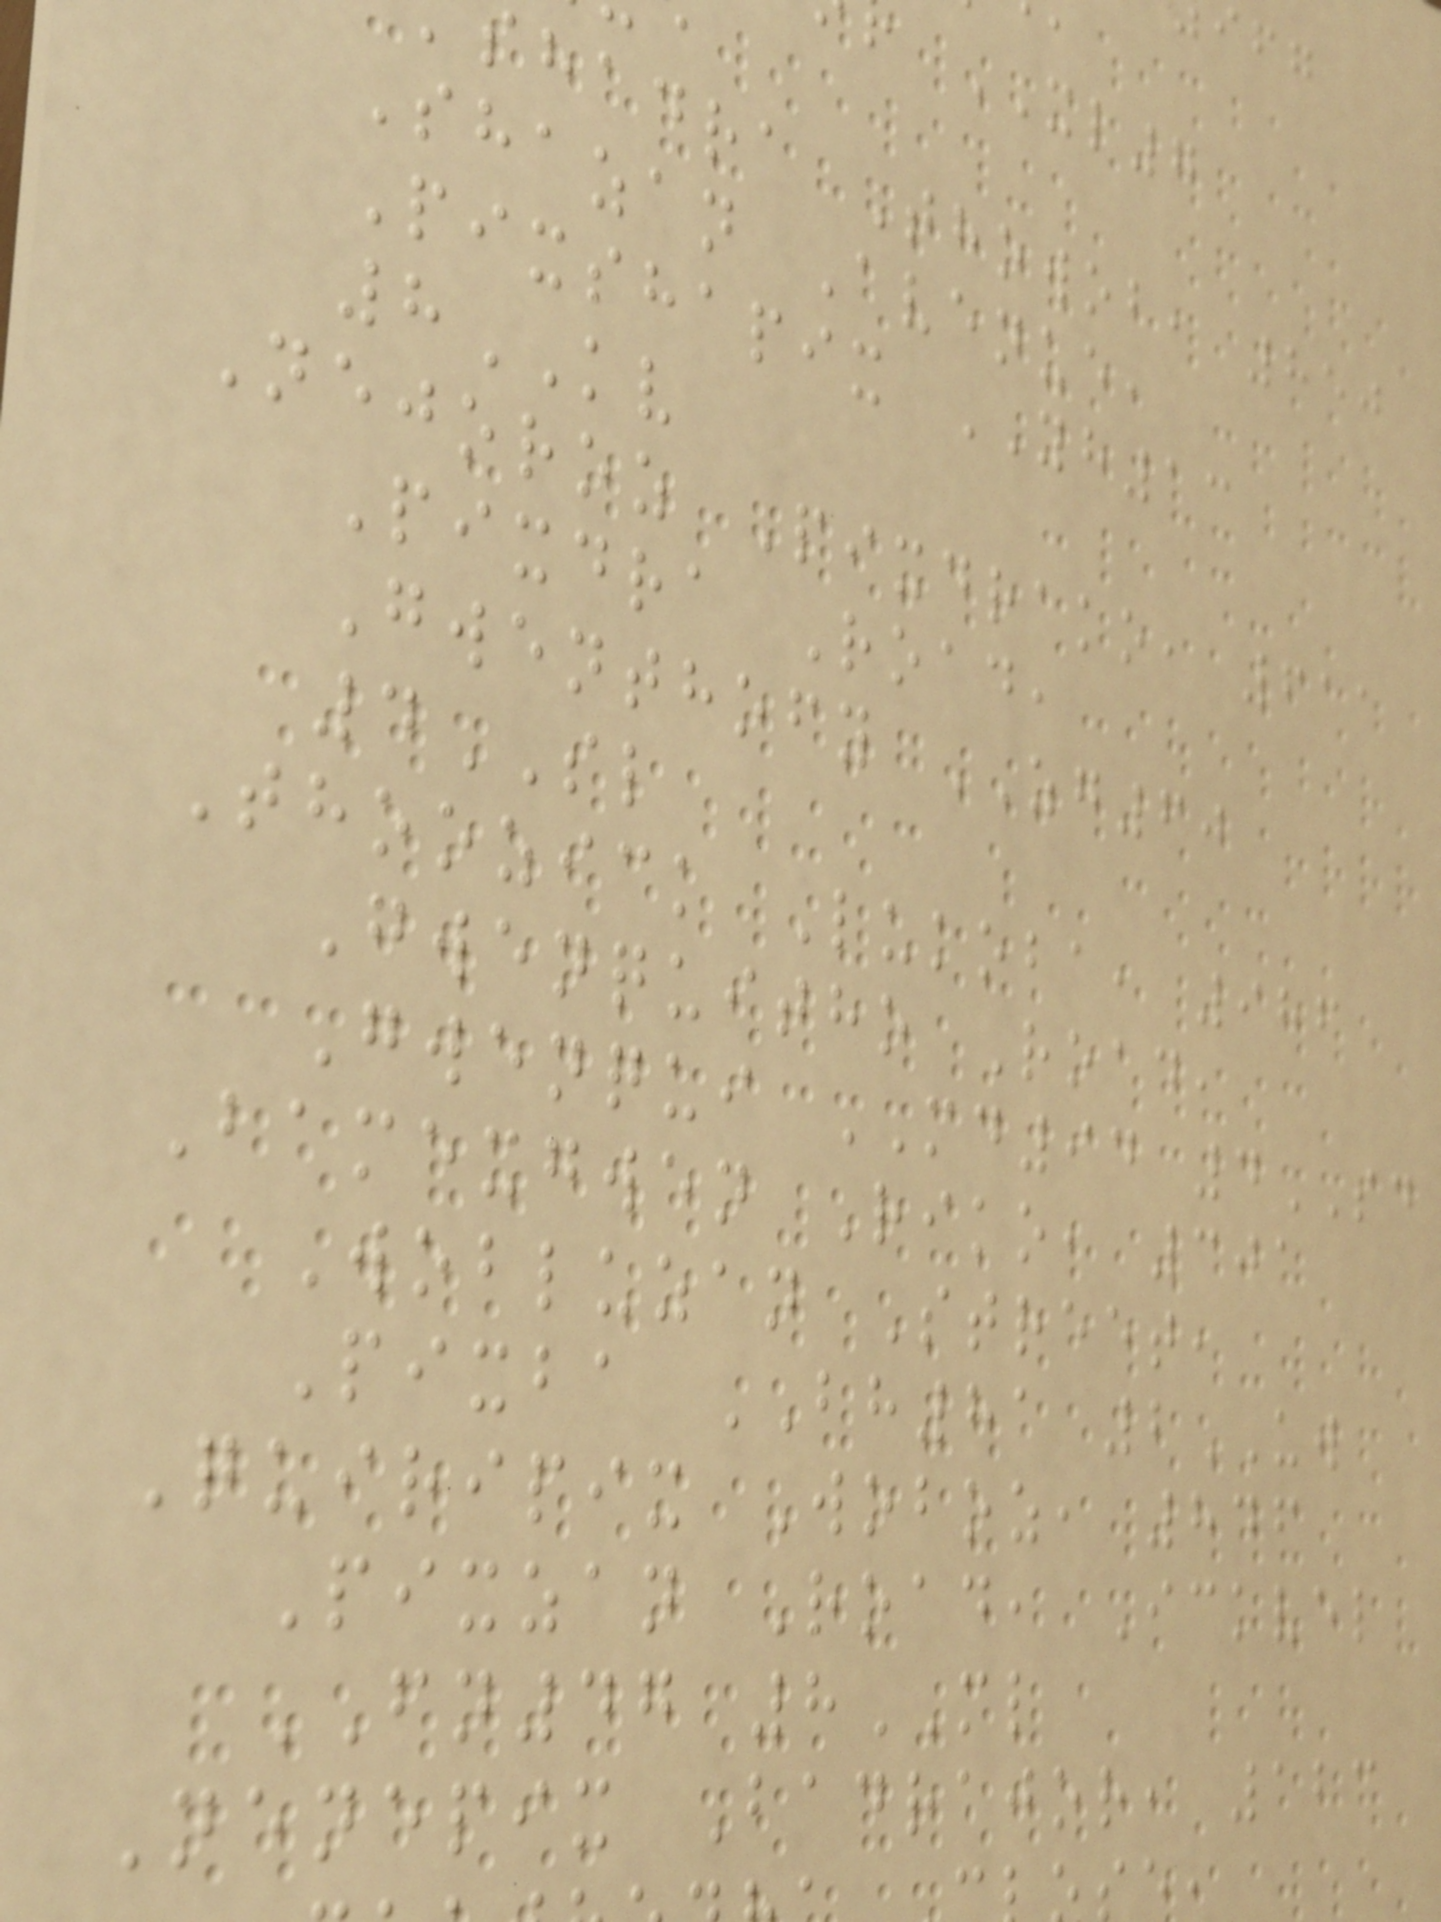XL7
shadra Thowob, 850
Shazan Avenue,
Pixshapix YH13
8KV
Nejoroz Pixdrako, 611
Pixdra Road,
Gwenthofy ZG60
4SL
Thoozick Lukoba, 986
Gwenquitho Road,
Gwenqui MD94 4SD
Bamexgwen Riko, 301
Wobluzan Street,
Pixba BH81 2UW
Quiripix Woboz, 846
Pixzan Road, Ickvel
FN47 8ML
Nenepix Badrajor, 123
